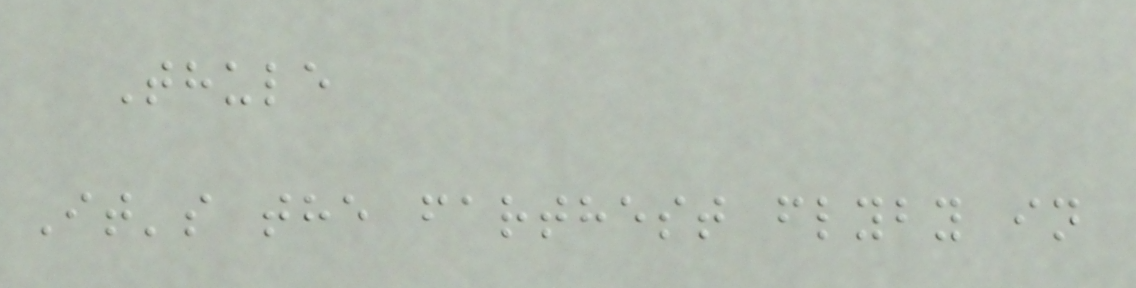Thule
It's the farthest flyby in
